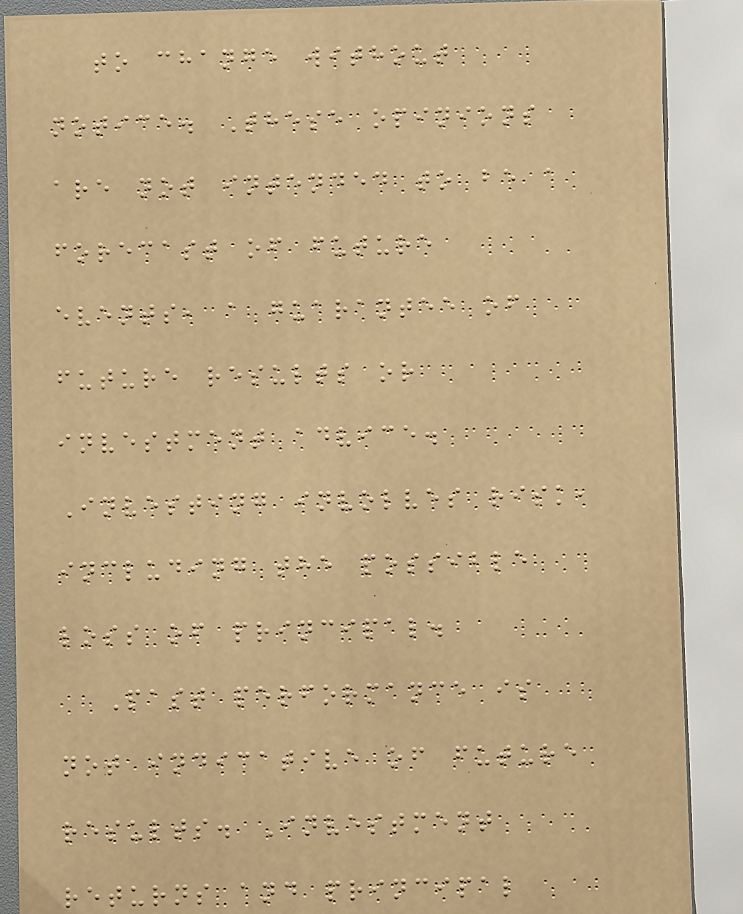to change without
notice. These opinions
are not intended to be a
forecast of future
events, a guarantee of
future results or
investment advice.
Investing involves risk,
including the possible
loss of principal.
Past performance is
not indicative of future
results. Investment
returns and principal
